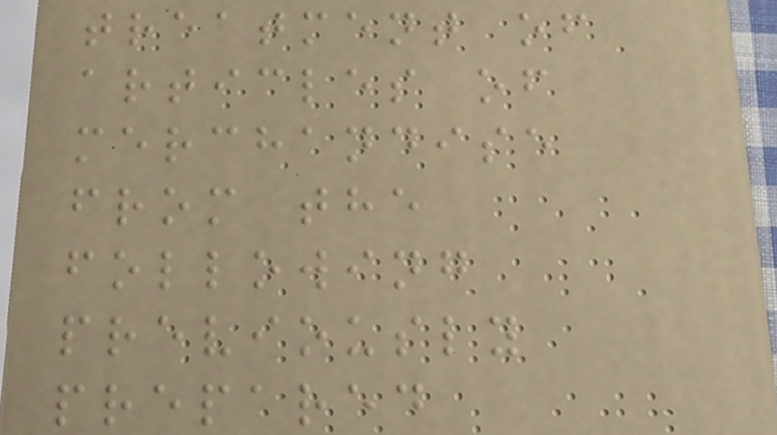treatment of
articles of
merchandise
from the
following
previously
prepared
